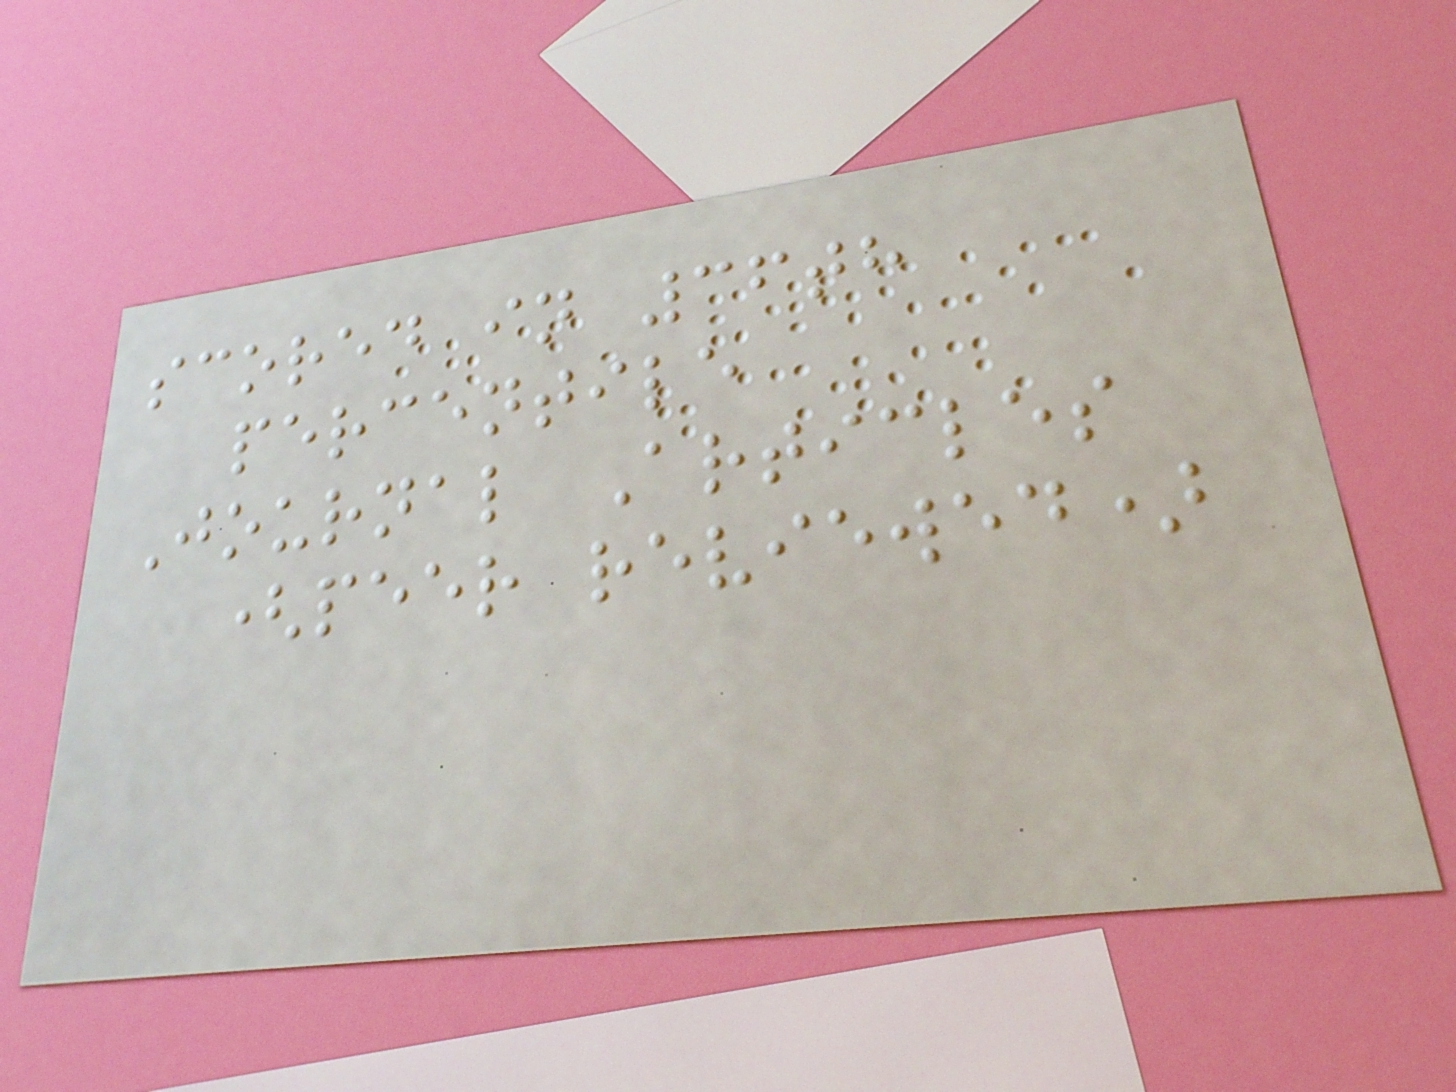scored in 36th
percentile
Journal Articles
(peer reviewed)
